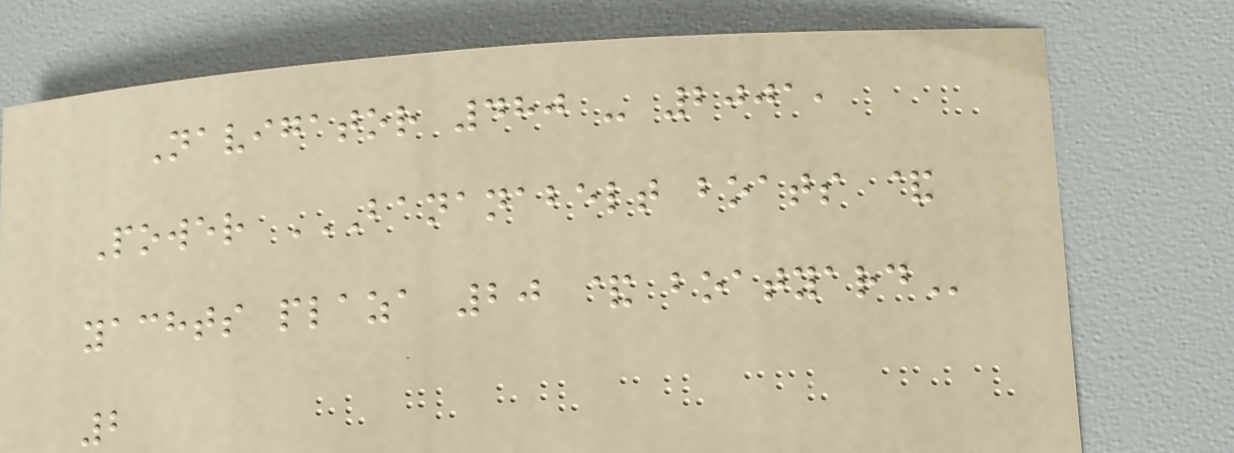Navigator 480 - 2001,
Power BANANABELT BOATS &
YACHTS PLAZA 20 & BOATYARD
2
